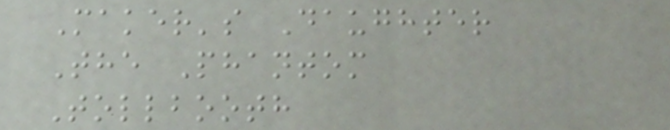Maker's Daughter
The Phantom
Tollbooth
